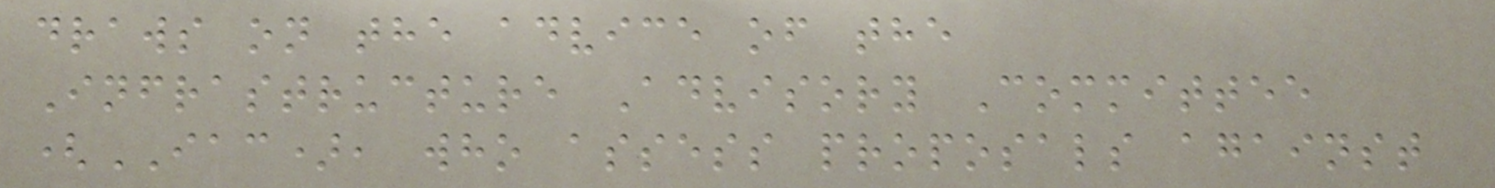draws on the advice of the
Infrastructure Advisory Committee
(IAC), who assess proposals against
